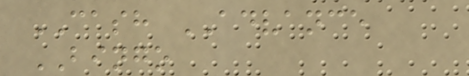CASH ADVANCE
BINGO
